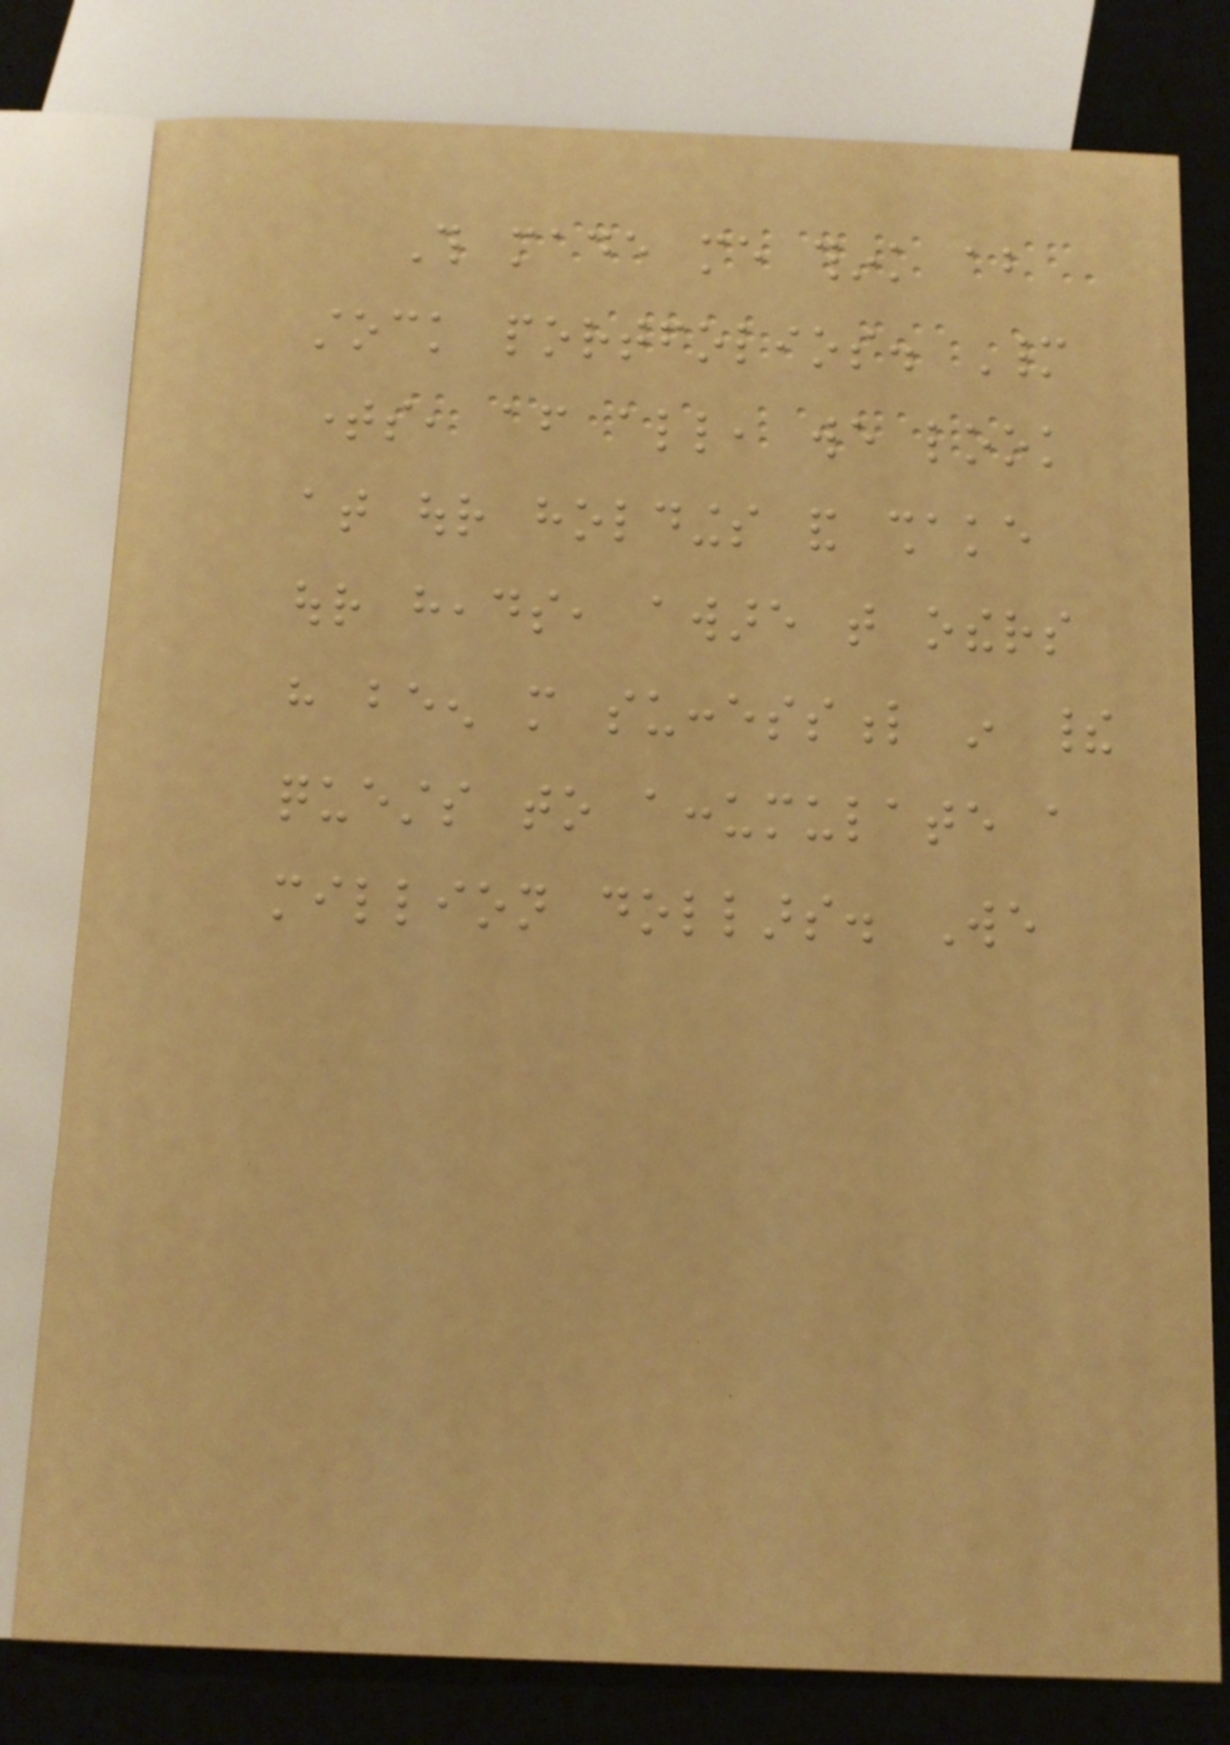This made me think about
stock portfolios. Many
times, after all, we look
at our holdings and shake
our heads, aware that others
have been more successful in their
quests to accumulate a
million dollars. We
